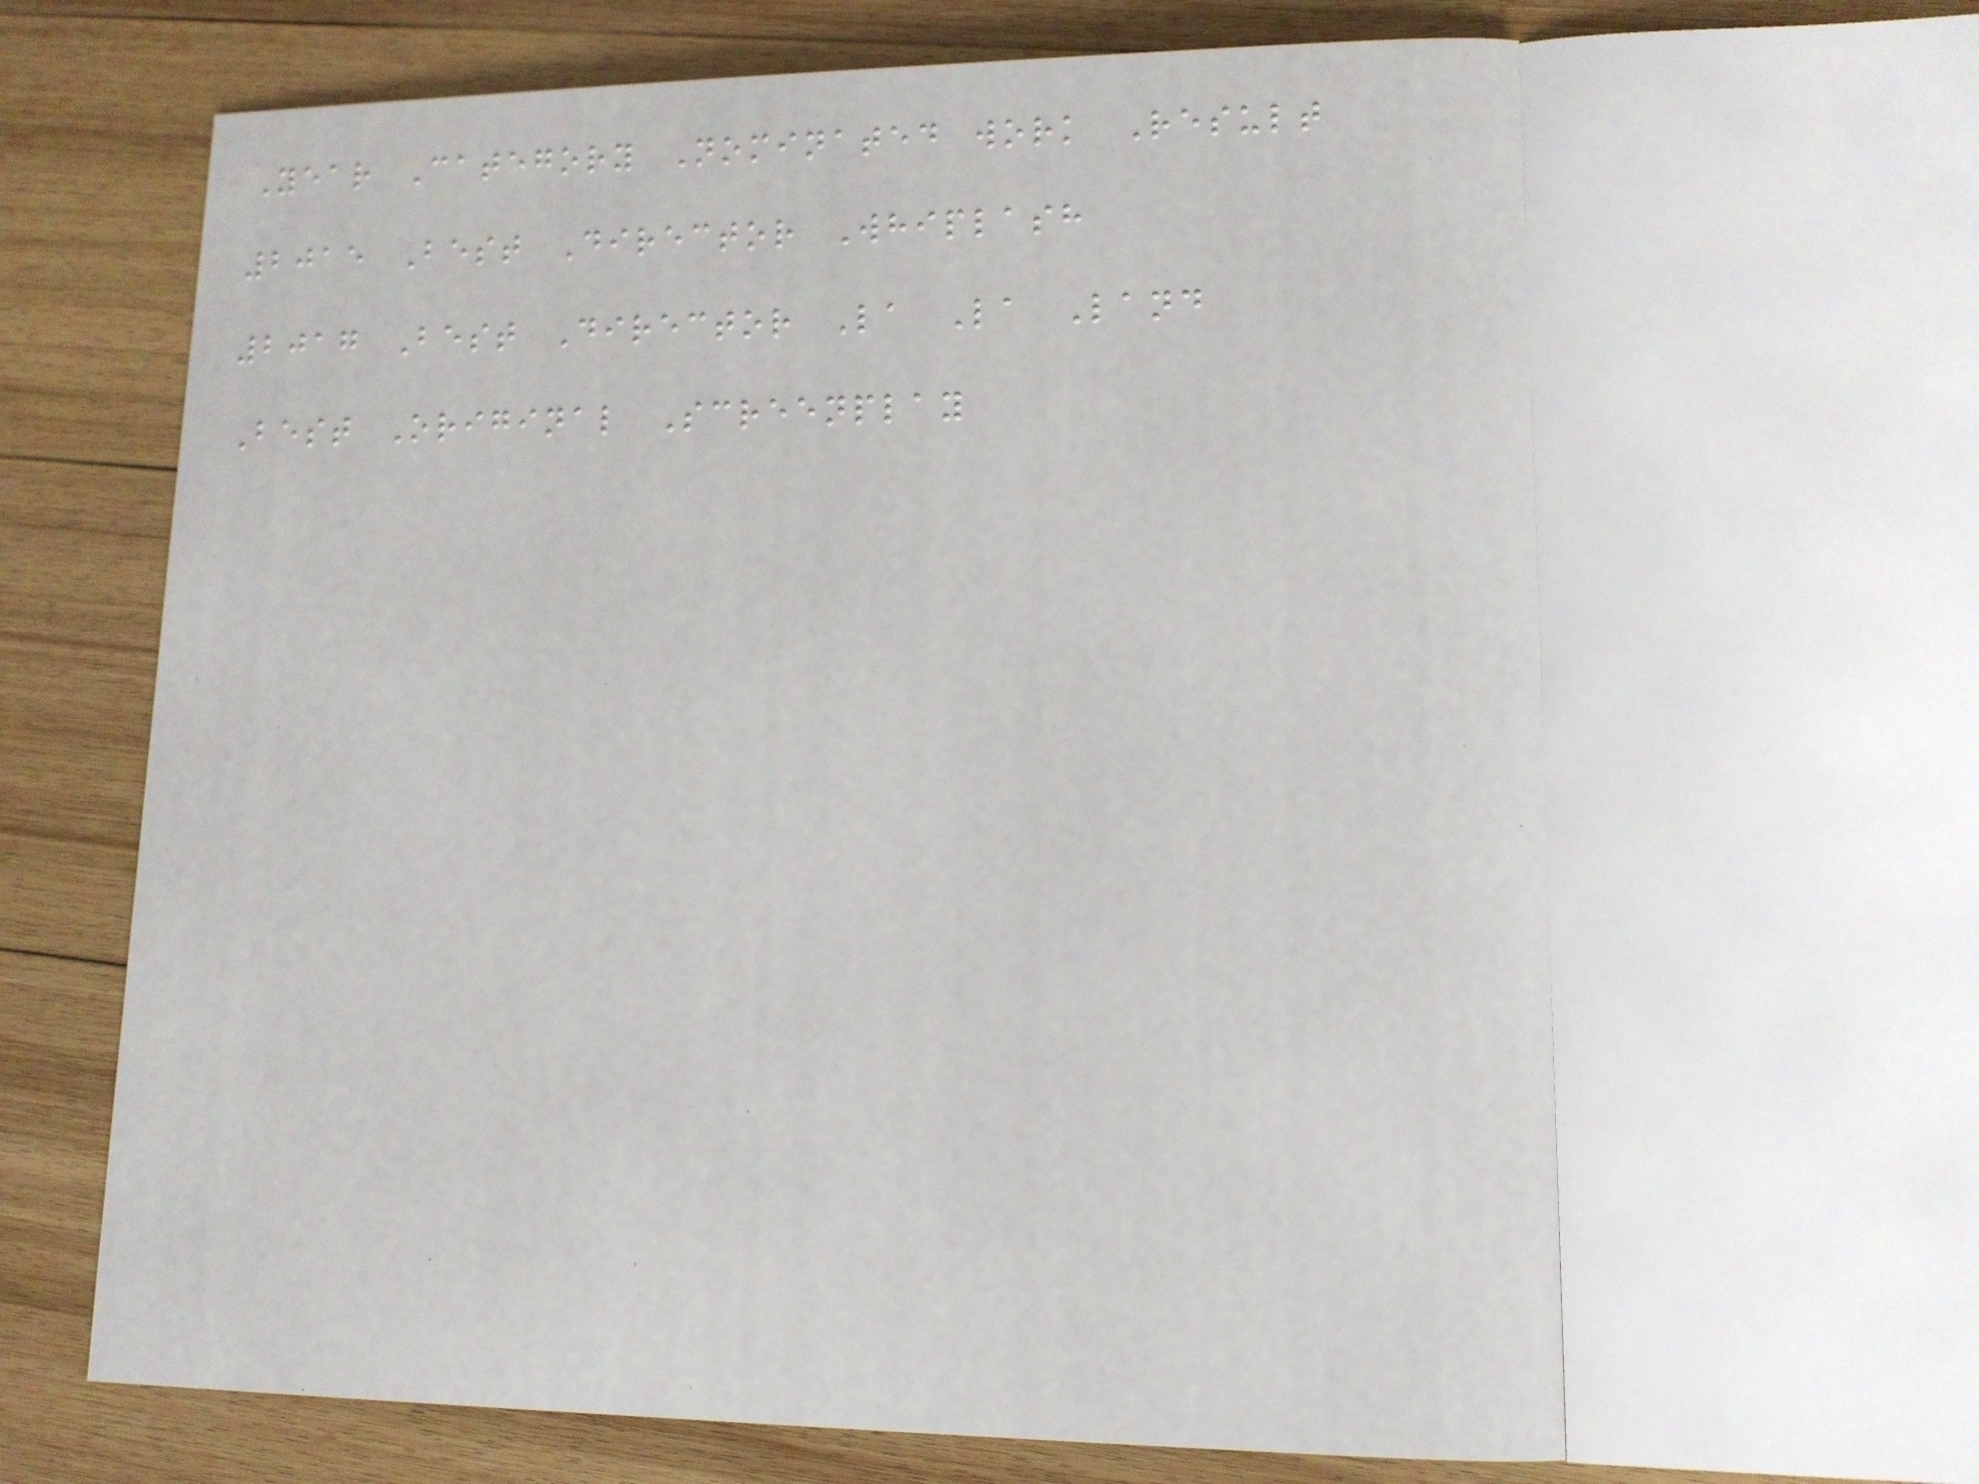Year Category Nominated work Result
2015 Best Director Whiplash
2017 Best Director La La Land
Best Original Screenplay
